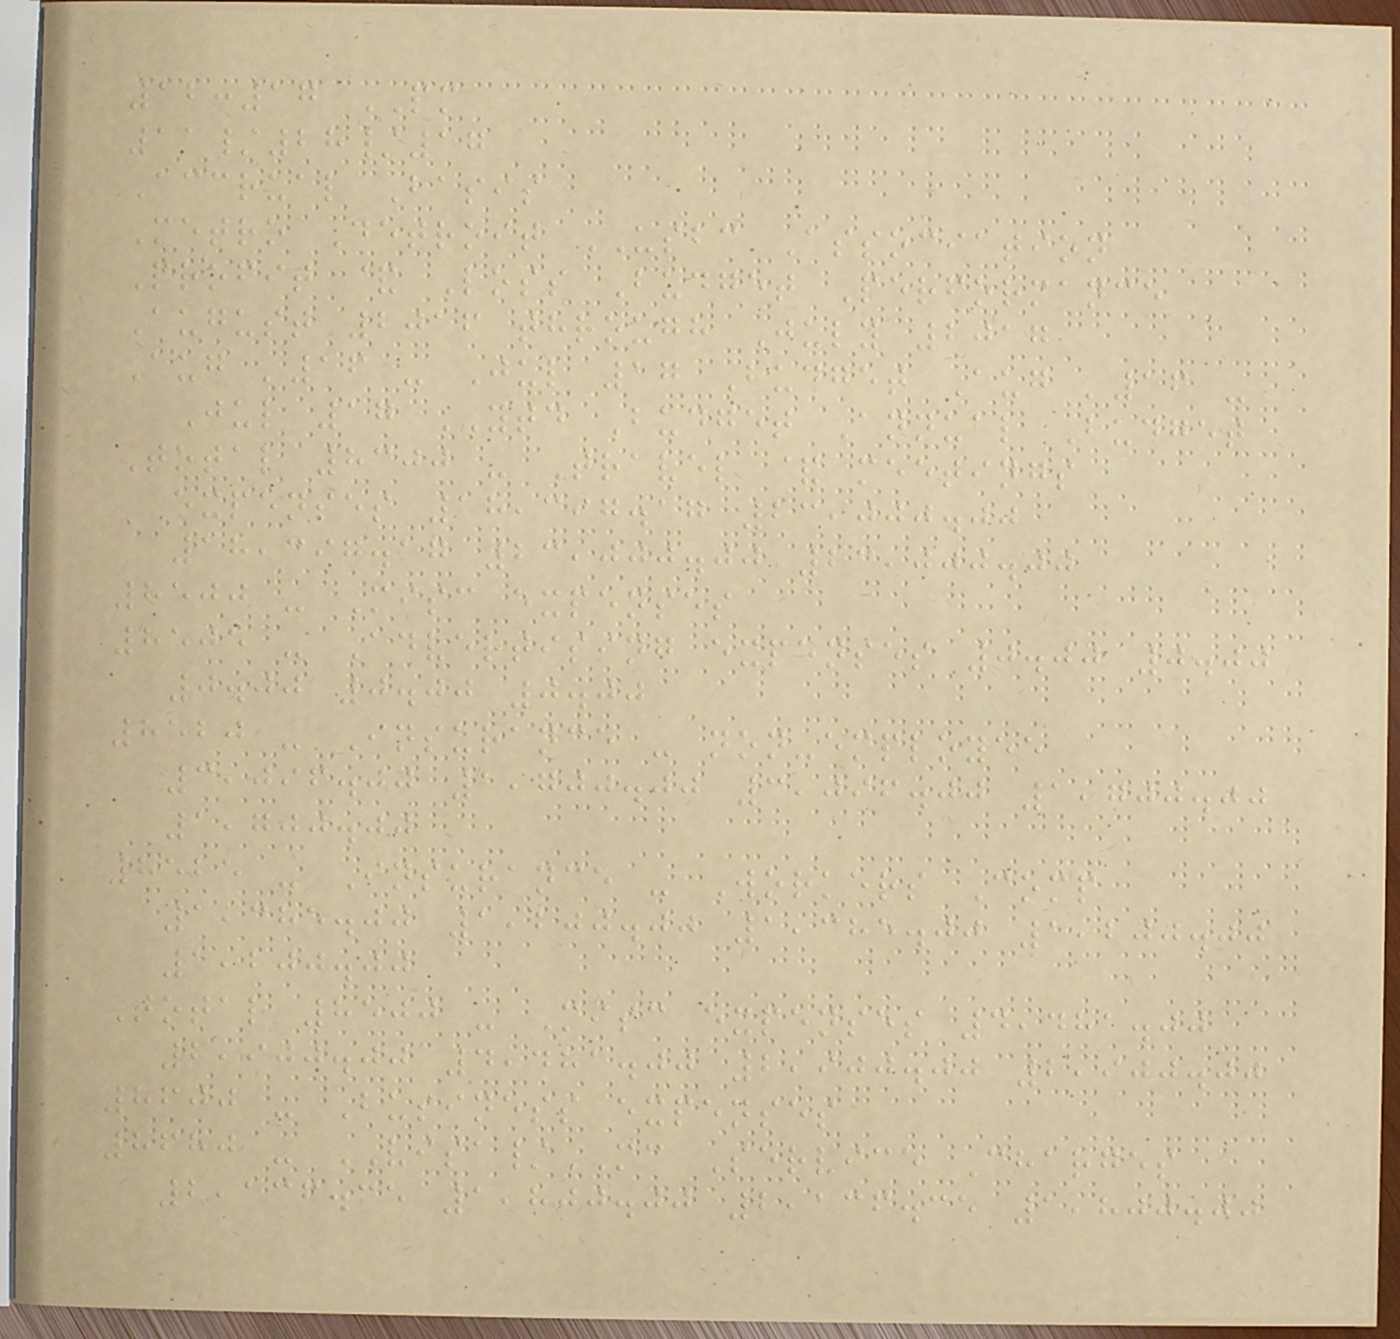12:17 PM
11/28/17
Accrual Basis
Metro Detroit USBC Association
Profit & Loss Budget Performance
August 2016 through July 2017
Aug '16 - Jul 17 Budget Aug '16 -
Jul 17 YTD Budget Annual Budget
Total 8300 - Travel & meetings
expenses 18,397.17 23,000.00
18,397.17 23,000.00 23,000.00
8500 - Misc expenses
8505 - Advertising expenses 0.00 0.00
0.00 0.00 0.00
8520 - Insurance - non-employee
3,096.00 1,700.00 3,096.00 1,700.00
1,700.00
8525 - Insurance - Workers Comp
1,385.00 1,200.00 1,385.00 1,200.00
1,200.00
Total 8500 - Misc expenses 4,481.00
2,900.00 4,481.00 2,900.00 2,900.00
8600 - Business expenses
8680 - VISA/MC Service Charges
2,136.35 1,800.00 2,136.35 1,800.00
